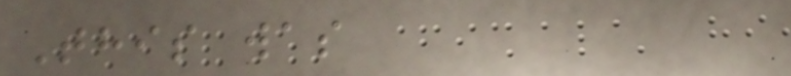This was
